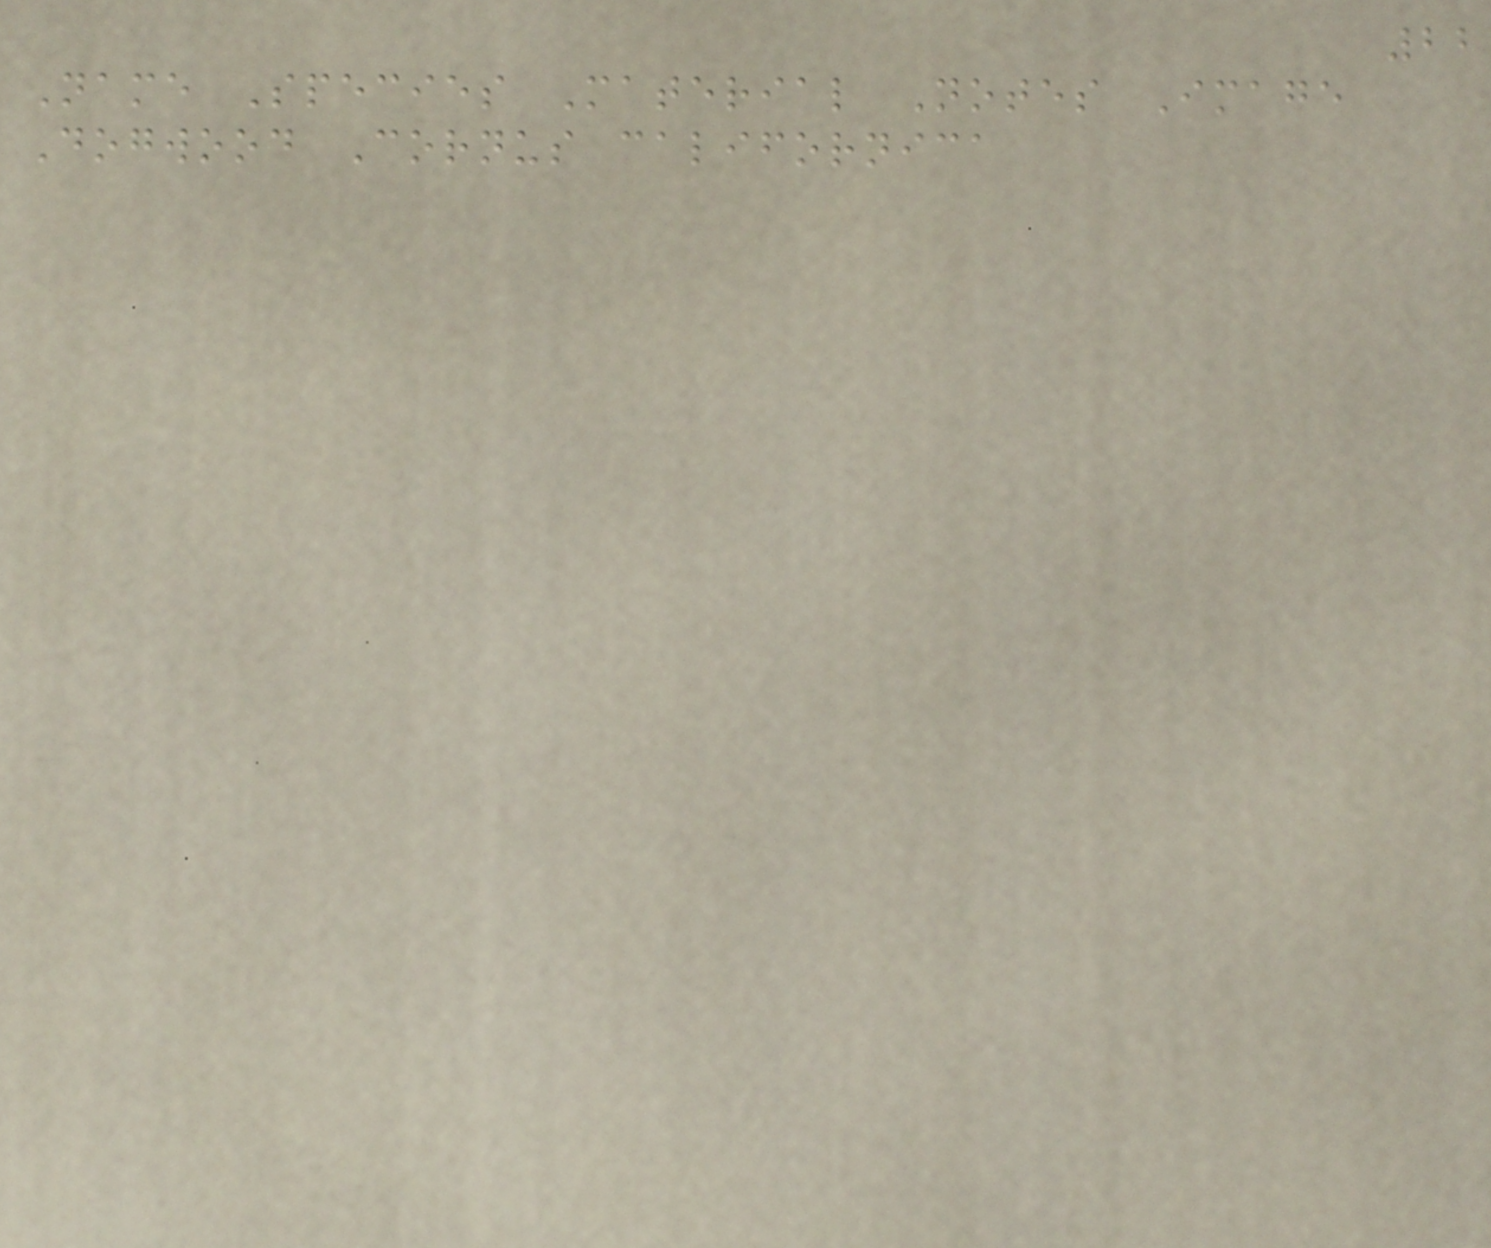22
Name Species Material Notes Image
Dogwood Cornus californica
